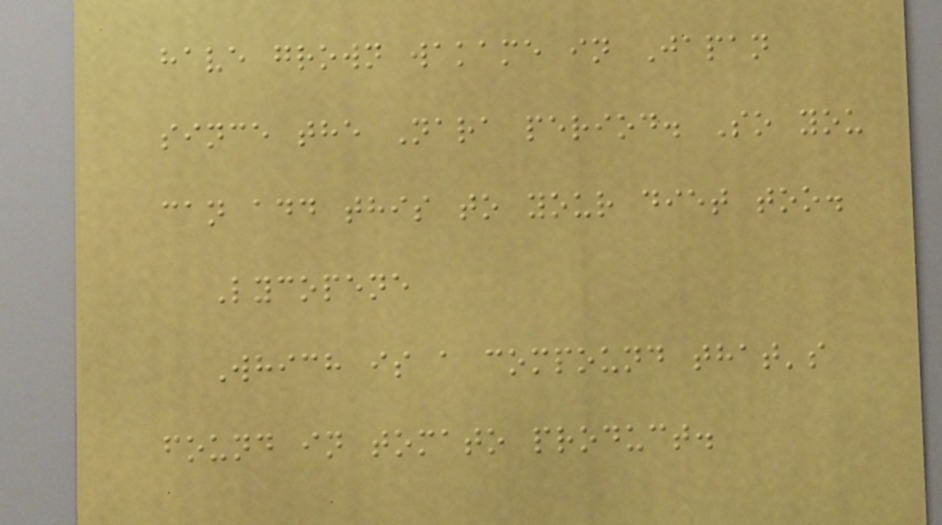have grown wakame in Japan
since the Nara period. So you
can add this to your diet too.
Lycopene
Which is a compound that's
found in tomato product.
